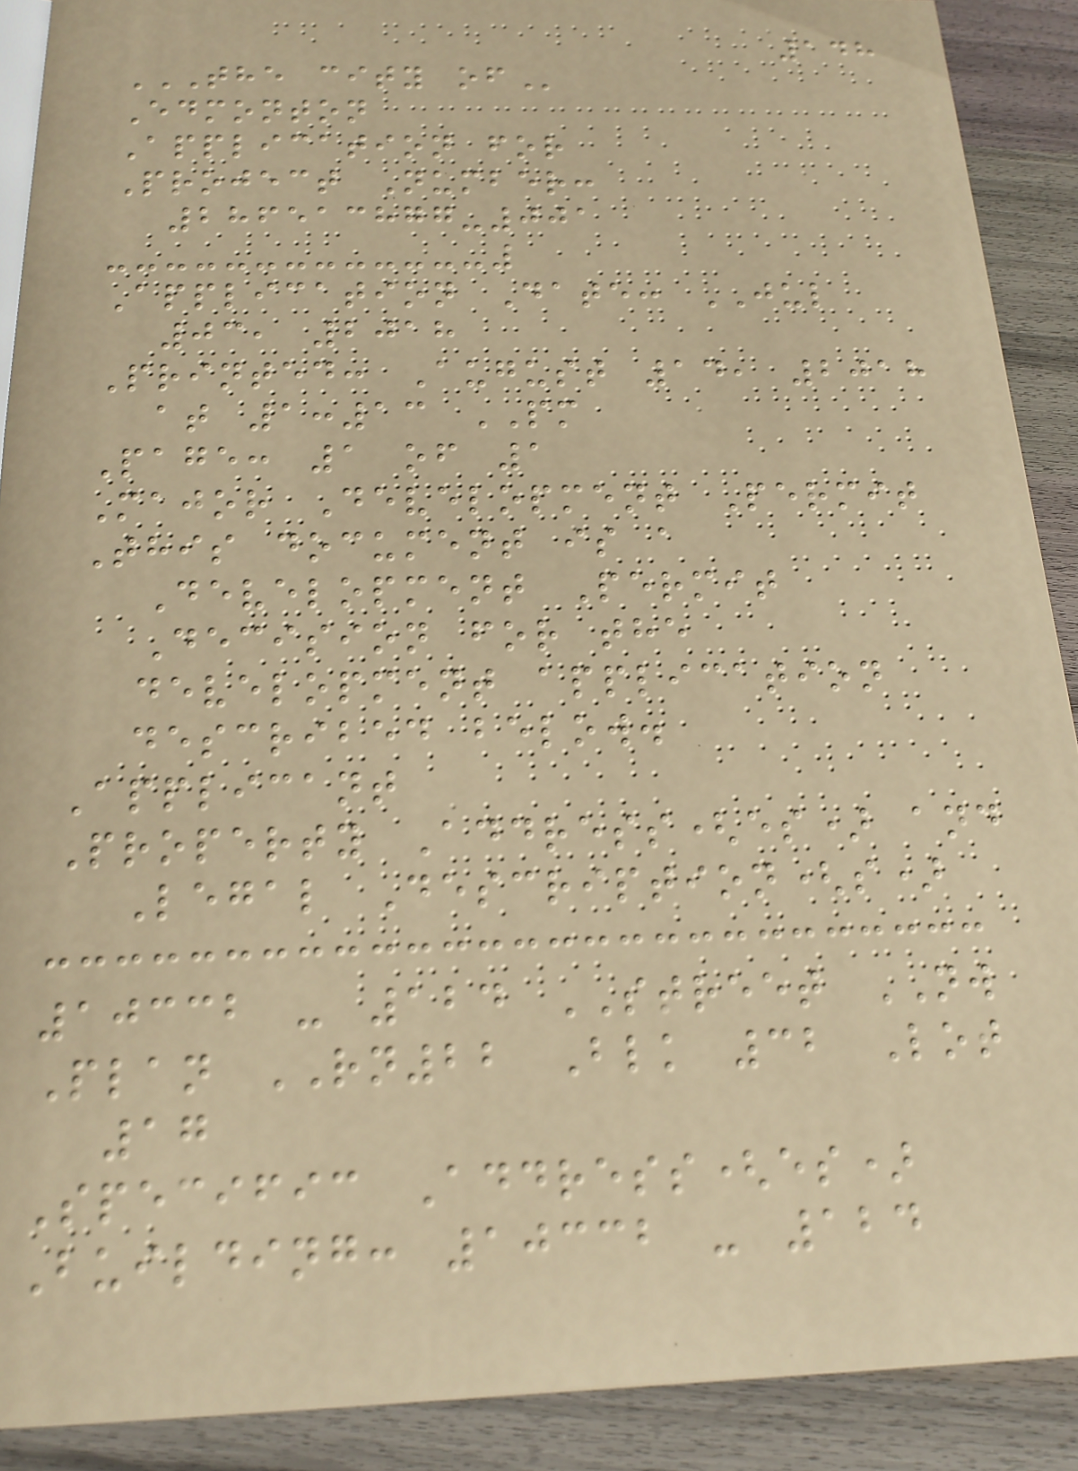148
THE CITY OF
Edmonton
Application for
Project Number:
286513877-001
Application Date: JUL
03, 2018
Printed: August 14, 2018
at 1:13 PM
Page: 1 of 1
Major Development Permit
This document is a
Development Permit
Decision for the
development application
described below.
Applicant
Property Address(es) and
Legal Description(s)
10332 - 124 STREET NW
Plan RN22 Blk 32 Lot
17
Specific Address(es)
Building: 10332 - 124
